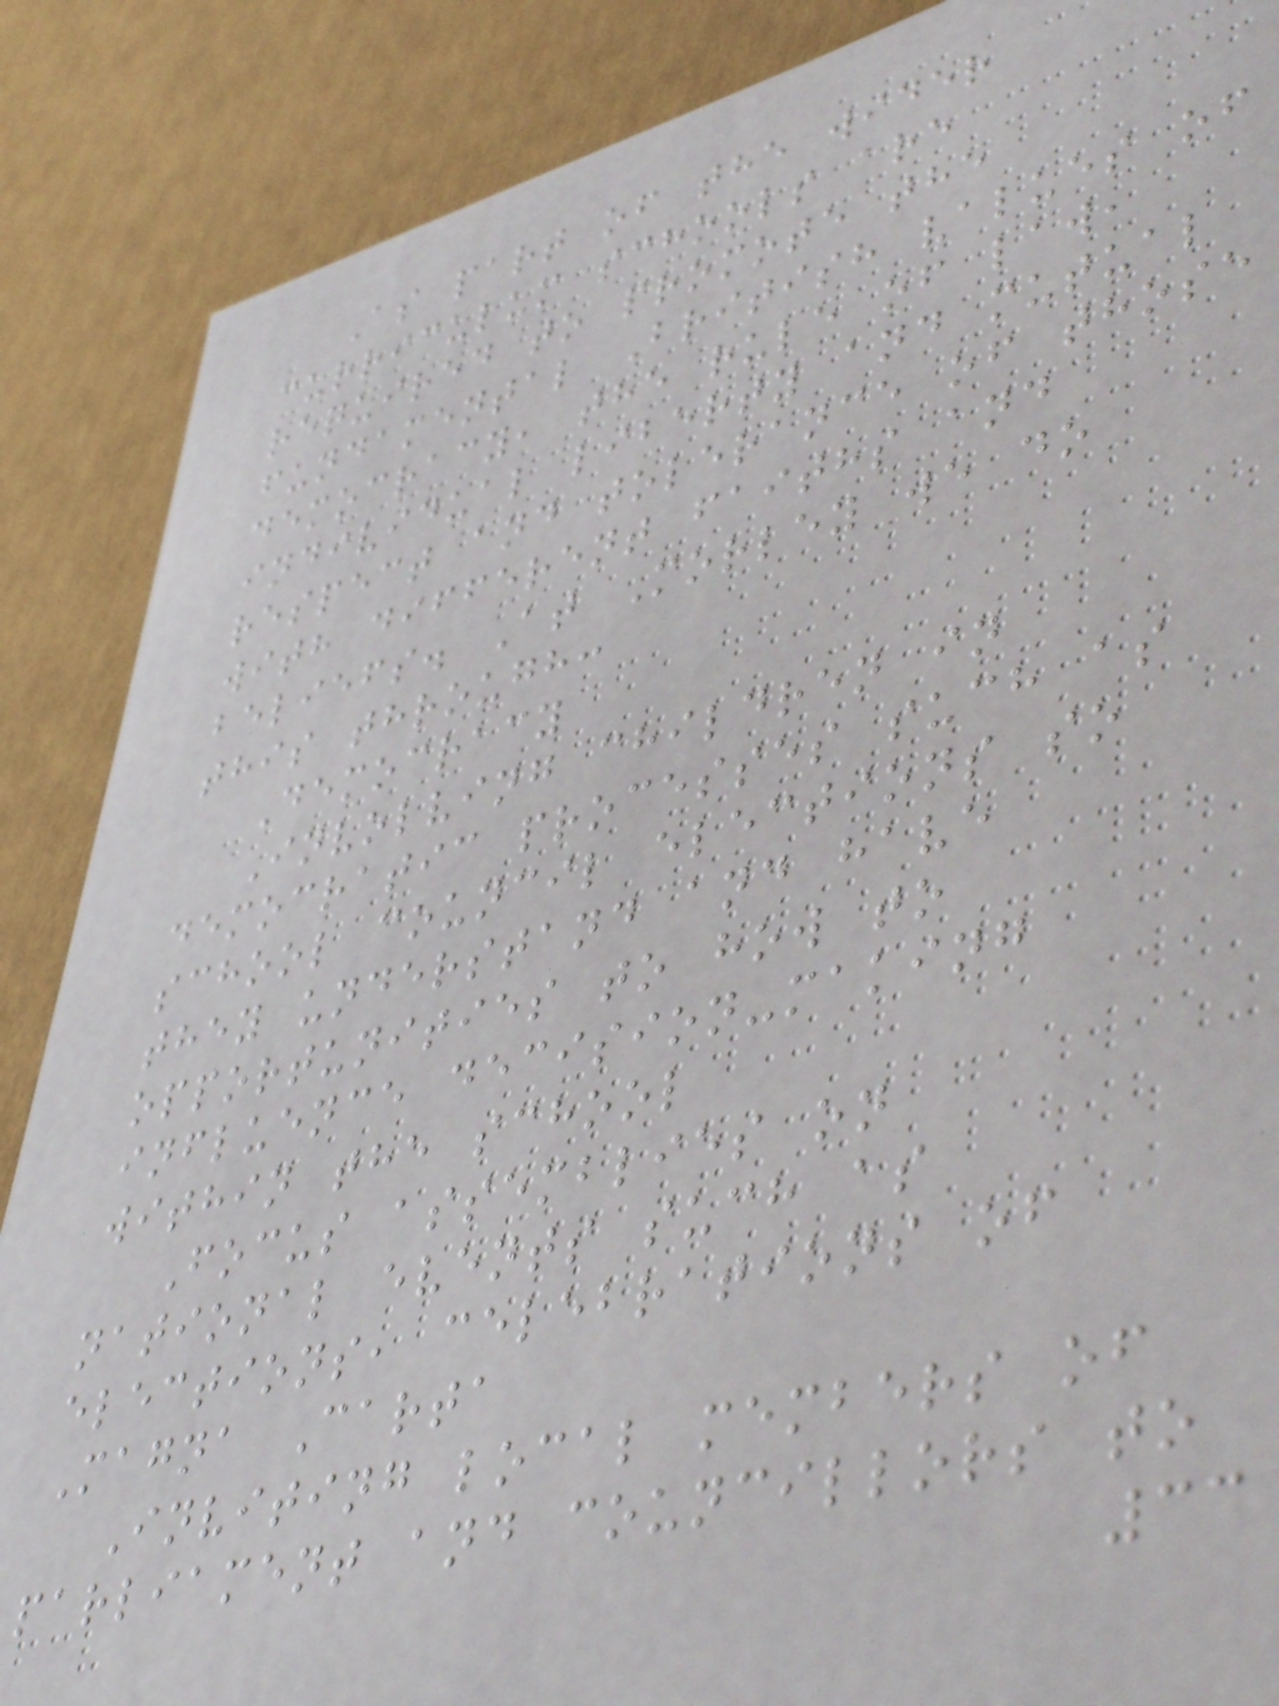As part of the wider
curriculum schools are
required to promote the
fundamental British values of
democracy, the rule of law,
individual liberty and mutual
respect and tolerance of those
with different faiths and
beliefs. At Morley we do
this through:
Democracy
Involving children in
democratic processes such as
school council elections so
they understand and have
opportunities to how to
influence decision-making
within the school
Focus assemblies on
national events such as
elections, celebrations of
Magna Carta
Inviting local members of
parliament and councillors to
33
